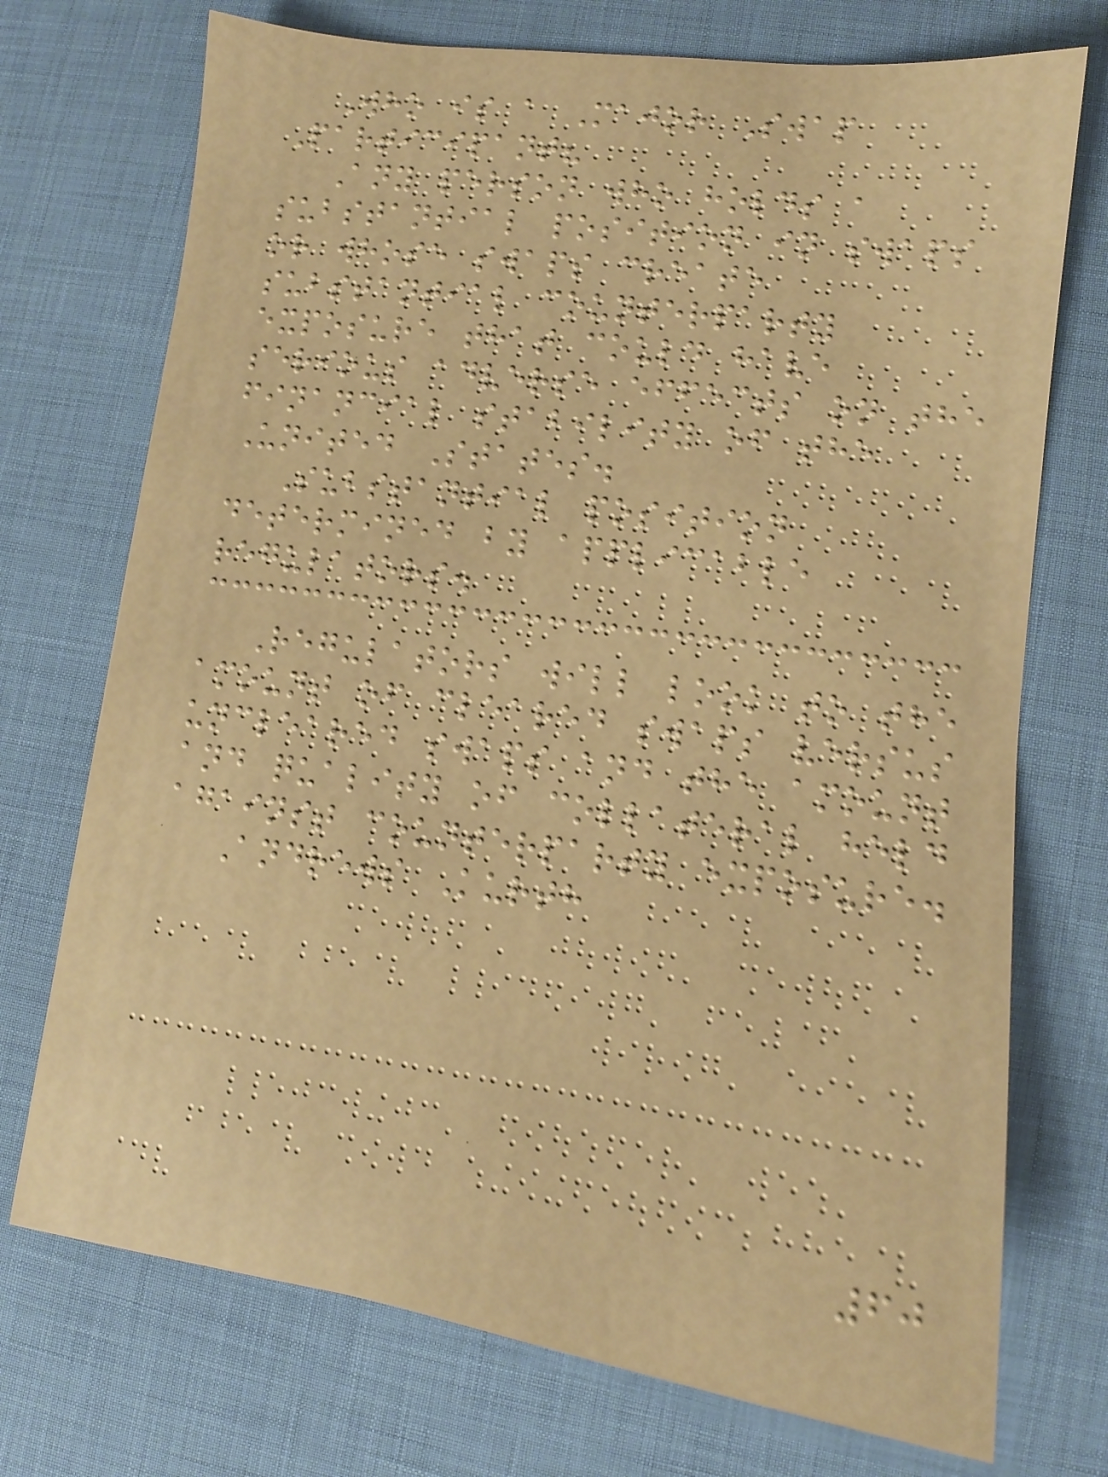Who is a Major Swap
Participant?
Any person who holds a
substantial position in swaps
or whose swaps create
substantial counterparty
exposure that could have
serious adverse effects on the
financial stability of the
United States.
Substantial position
determined by applicable
regulators.
Regulators will look to the
amount of cleared swaps versus
uncleared swaps and the amount
and quality of collateral held
against counterparty exposure.
Andrews Kurth
60
